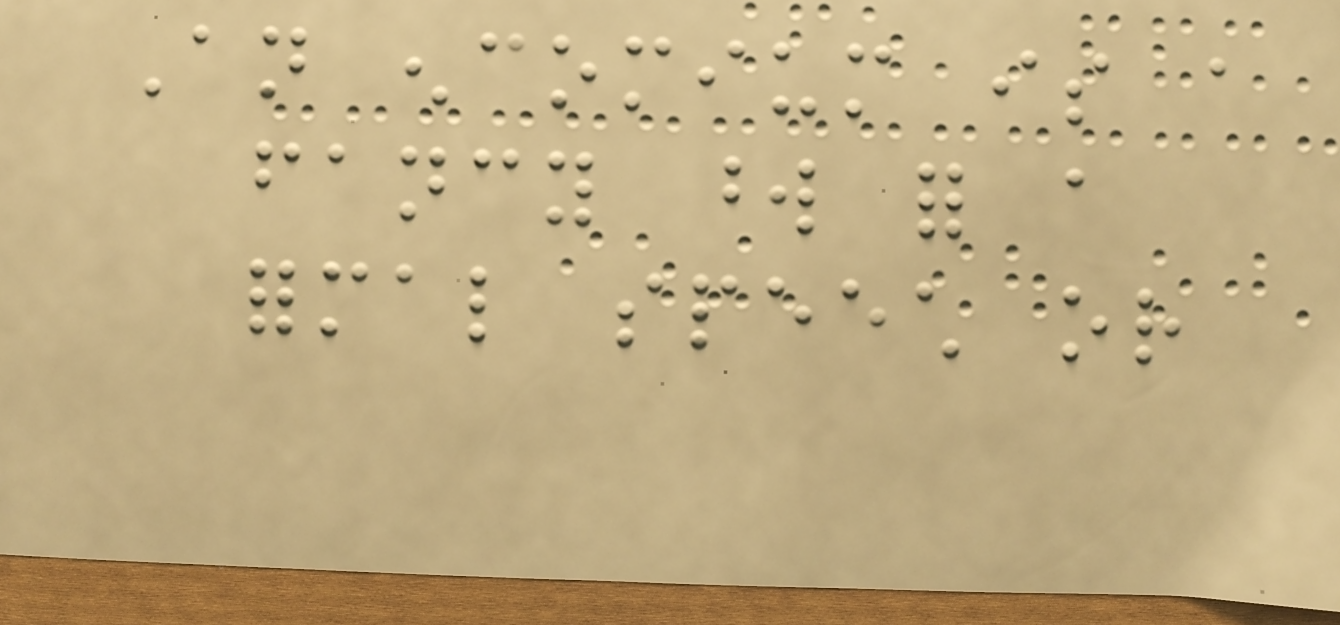An encomium is a
fancy word for a
formal speech or
